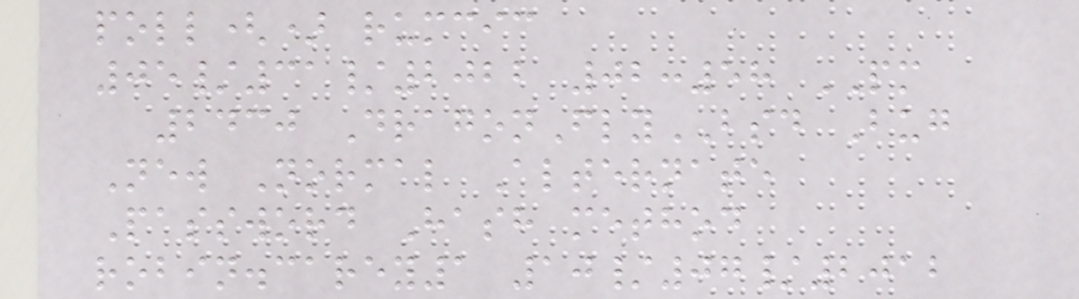poll() rumcic
05/31/2022 02:58 PM
2430 DragonFlyBSD Bug
New Normal Alternate
Password Hash method
robin.carey1 10/07/2012
